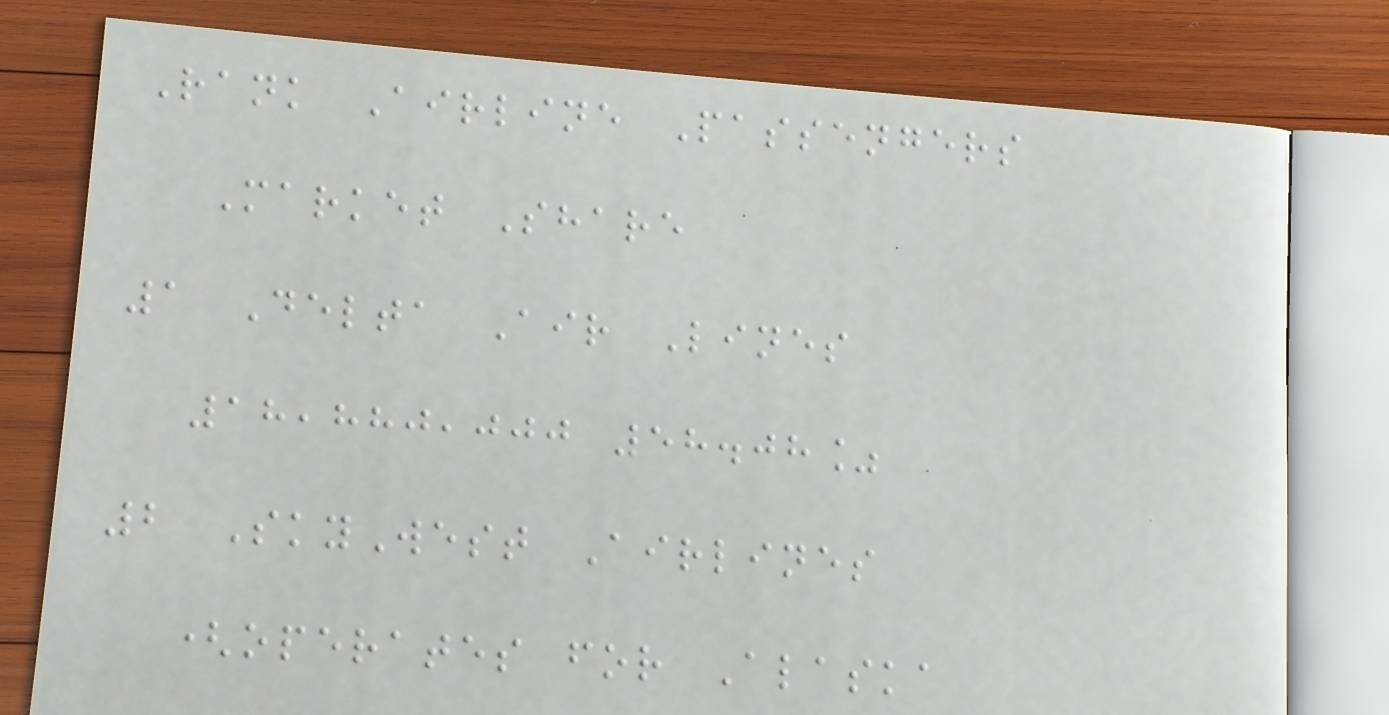Rank Airline Passengers
Market Share
1 Delta Air Lines
18,880,000 58.08%
2 SkyWest Airlines
(operates for Alaska
